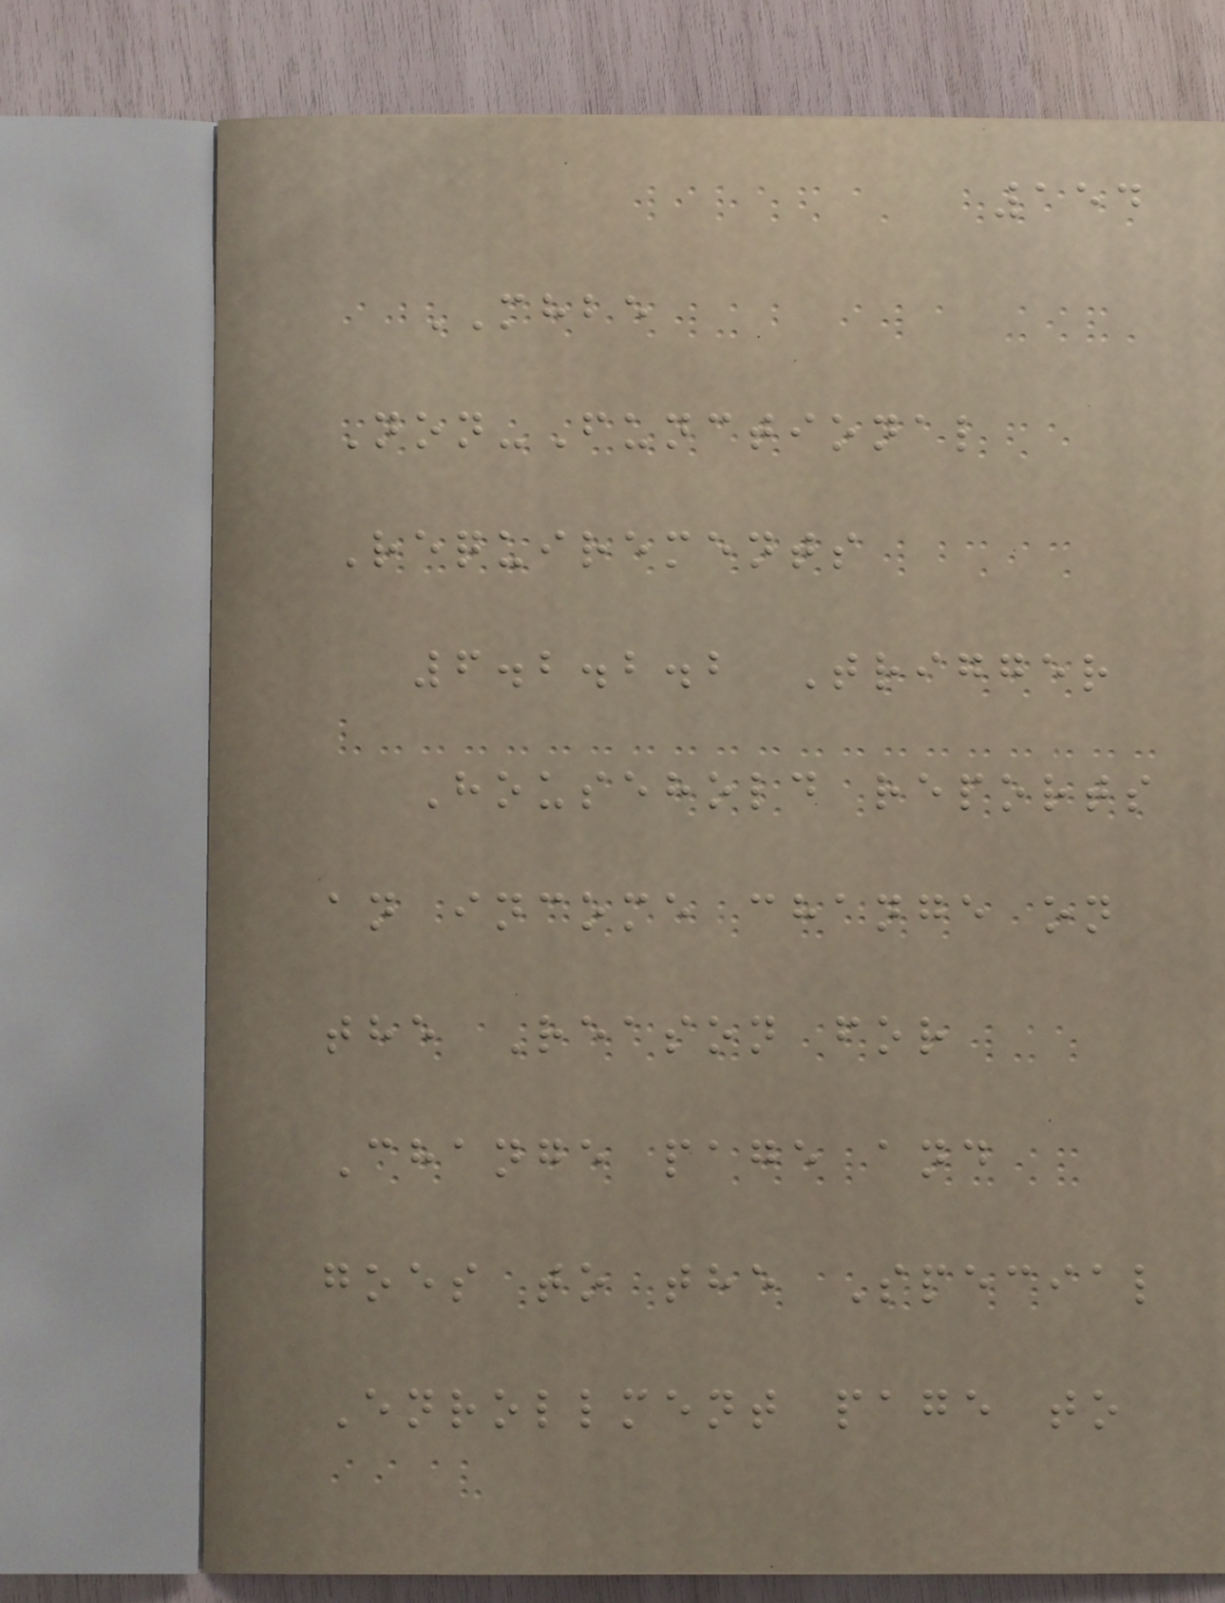154
MHBE
Non-Functional
Requirements
6.2.2.2 Trigger
Household reports
an income change on
the Reason for
Change page and
goes to the Special
Enrollment page to
